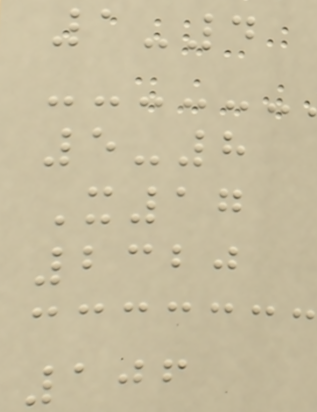1-4
5-8
X17
2320
106
